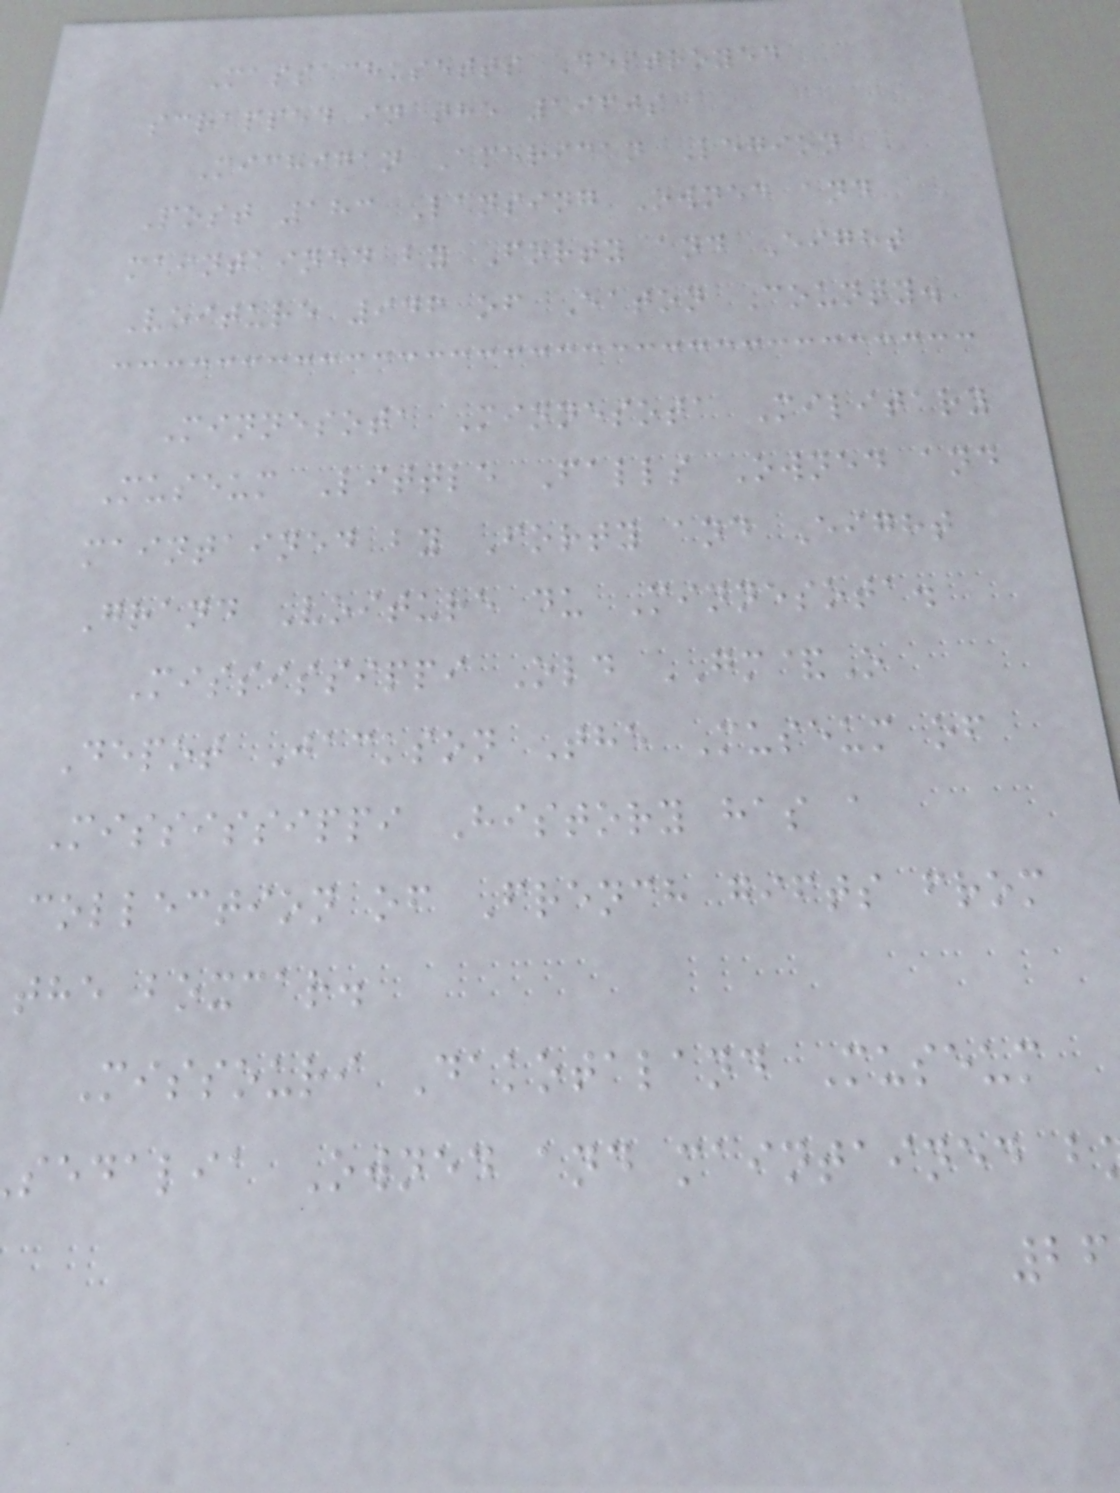Massachusetts Destroyed
scrapped in the 1960s
Michigan American Legion
Post 183 Lansing Owned and
maintained by Forty and Eight
Voiture 946 of Eaton County.
Minnesota Minnesota Military
Museum Little Falls Owned and
maintained by Forty and Eight
Grand Voiture du Minnesota.
Mississippi Old GM&O
Depot Jackson The Museum of
Mississippi History has a
collection of French gifts from
the boxcar.
Missouri Dakotaland Museum
sedalia Owned and maintained b
